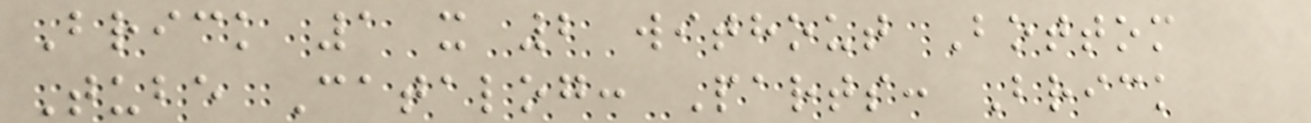Brick 1 x 2 without Bottom
Tube Catalog: Parts: Brick
